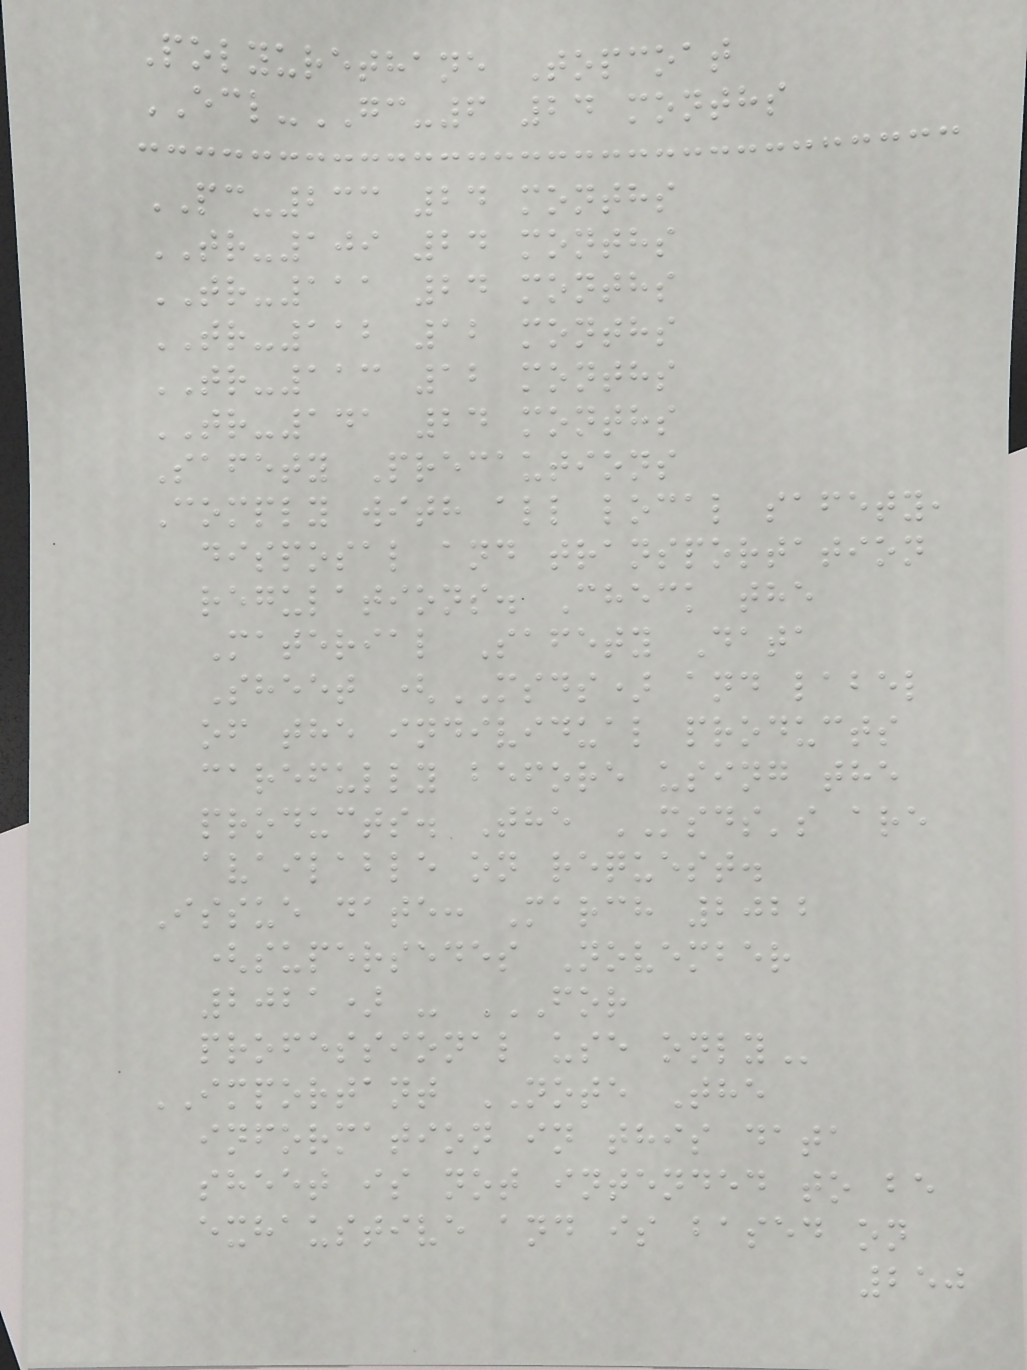Polyurethane Topcoat
ECL-GC-6 24 months
PC-233 24 months
TR-109 24 months
TR-111 24 months
TR-112 12 months
TR-113 12 months
TR-141 24 months
Safety Precautions
Comply with all local safety,
disposal and transportation
regulations. Check the
Material Safety Data
Sheet (MSDS) and label
of the individual products
carefully before using the
products. The MSDS's are
available on request.
Issue date: March 2022
(supersedes November
2021) - FOR
PROFESSIONAL USE ONLY
IMPORTANT NOTE The
information in this data
sheet is not intended to be
exhaustive and is based on
250
